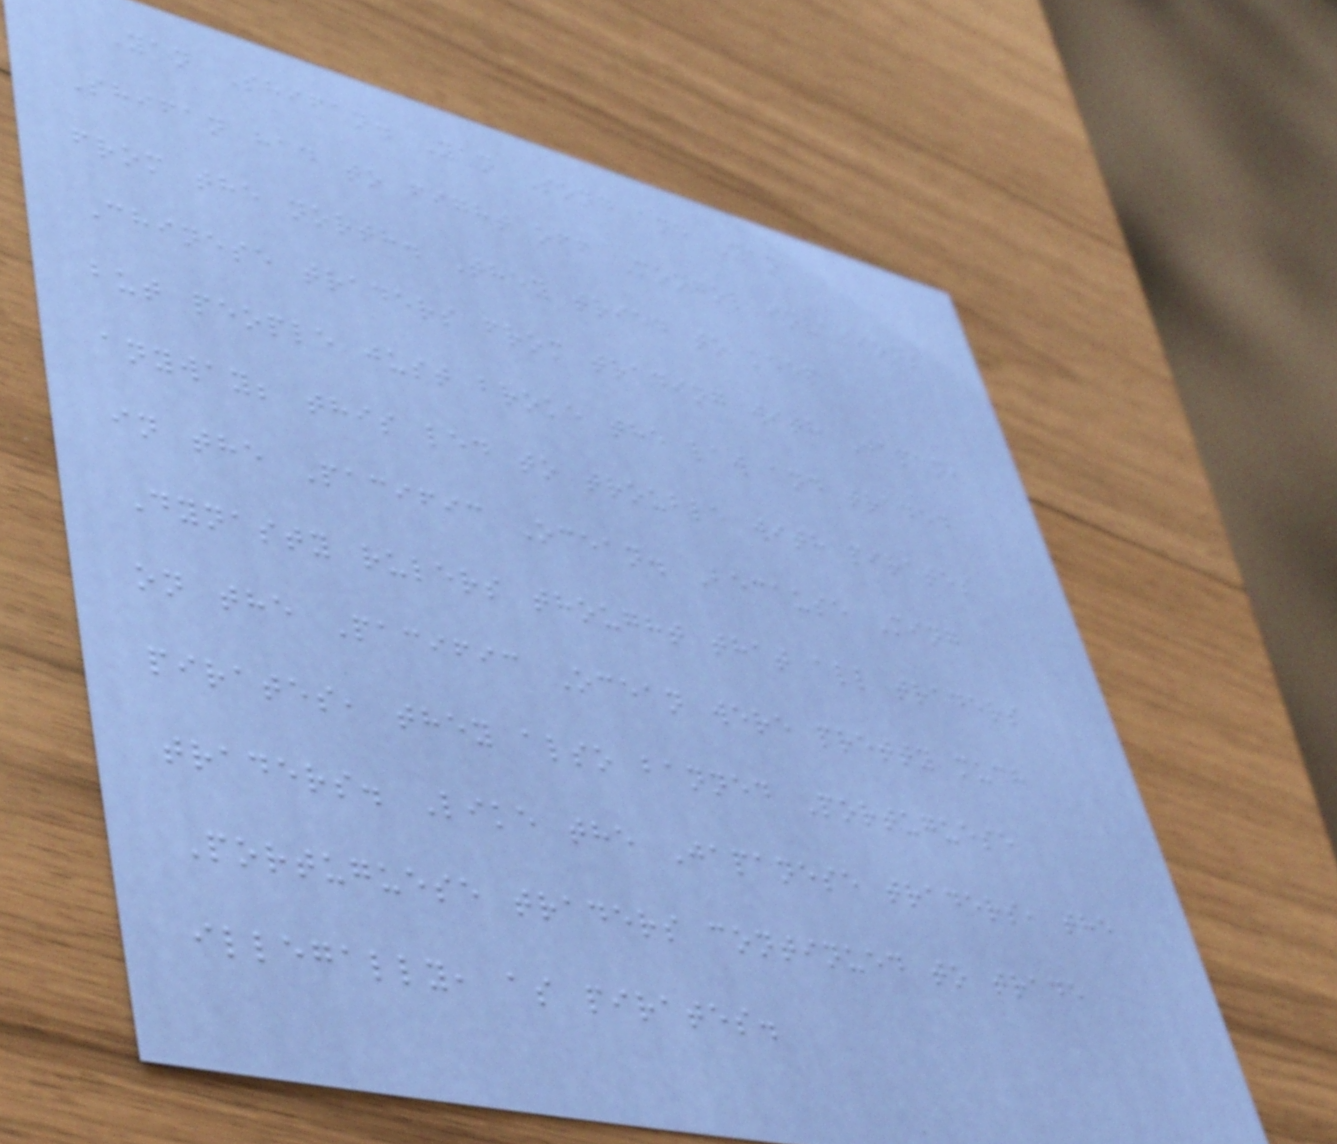Yan Shifan. Yan Song and Yan
Shifan had to fight off Mongol invasions
from the north. They tried to keep
Chinese traders from trading with Japan,
but people just broke the law and traded
anyway; this led to trouble with pirates
in the Pacific Ocean. Because Ming
Dynasty rulers thought that all traders
on the Pacific Ocean were pretty much
pirates, they also banned Portuguese
traders. Like the Japanese traders, the
Portuguese traders continued to trade
illegally, as pirates.
